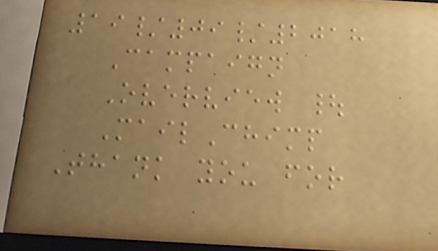19/09/2018
Campaign
Overview |
MailChimp
Thank you for
